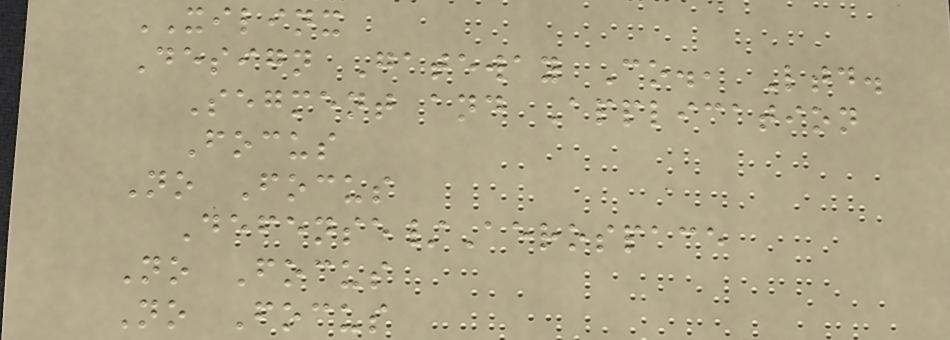XILINX
Design Gateway Co., Ltd.
Segment and Application
Focus
No Focus
Defense/Aerospace
No Focus
No Focus
